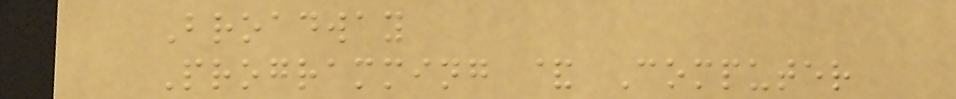Broadway
Programming & Computer
